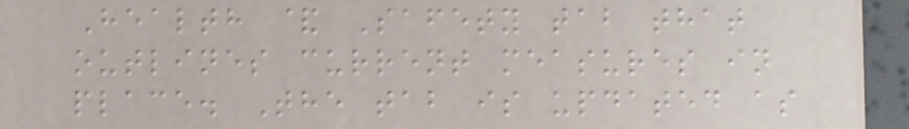Health & Safety tab that
outlines current measures in
place. The tab is updated as
